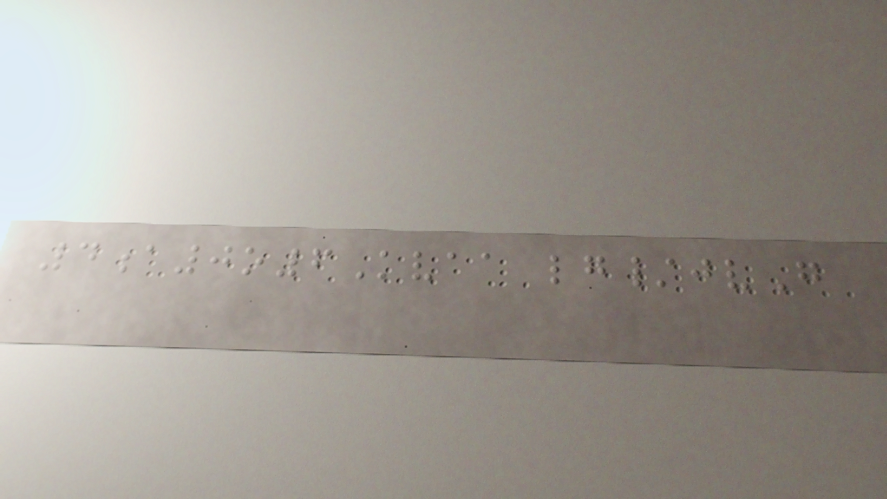4a0o6Kvaa lg/jvG
